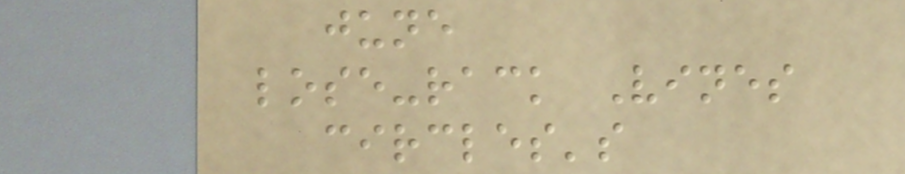june
lose-rack Vines
circles's
